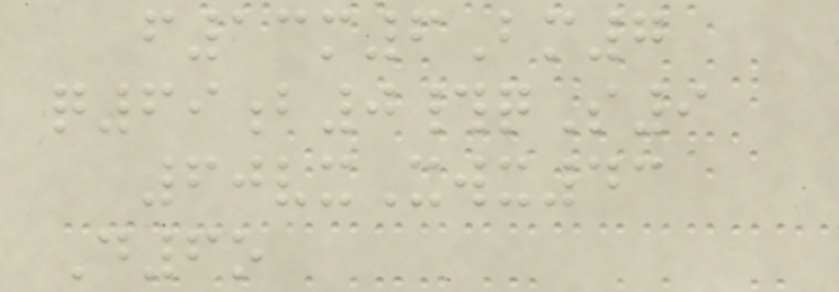f13m6Bm7
q69b0#qS9
60vxXwx43
D6o
